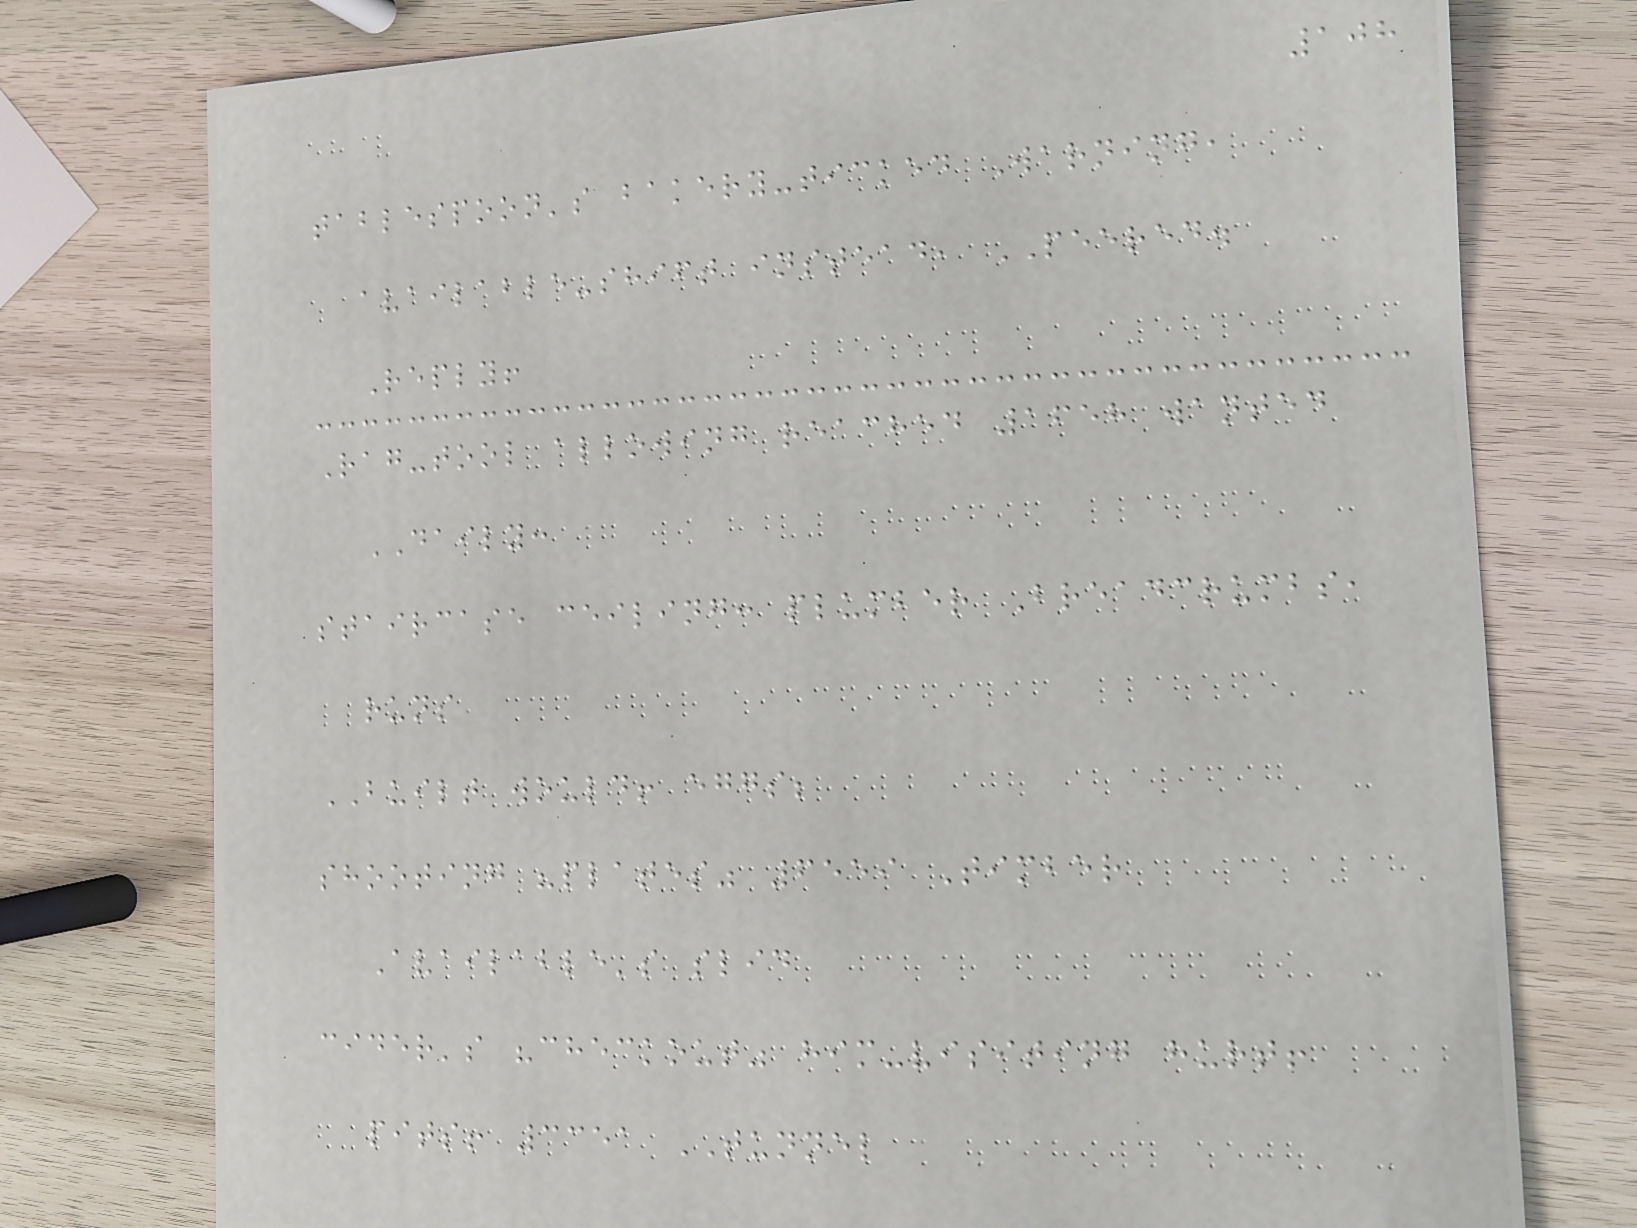108
tablespoon's bakery-ticked Warning,
available-shift instead, PEERED.
Reply!
Rag-tool allowing reached 1658 wanted
DAILY:
staircase ceiling: plumber Breadcrumbs,
runs
BUILT would! eggs;
shooting "plates" 6559 Timber
Available's slid
cider's "checkout" him-visiting hurt!
pits! 3351 TUNNEL
